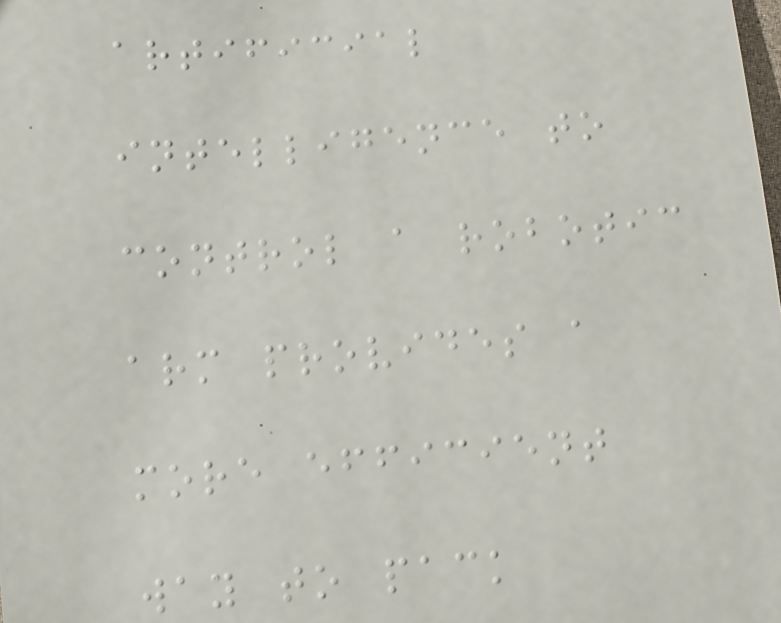artificial
intelligence to
control a robotic
arm provides a
more efficient
way to pack
